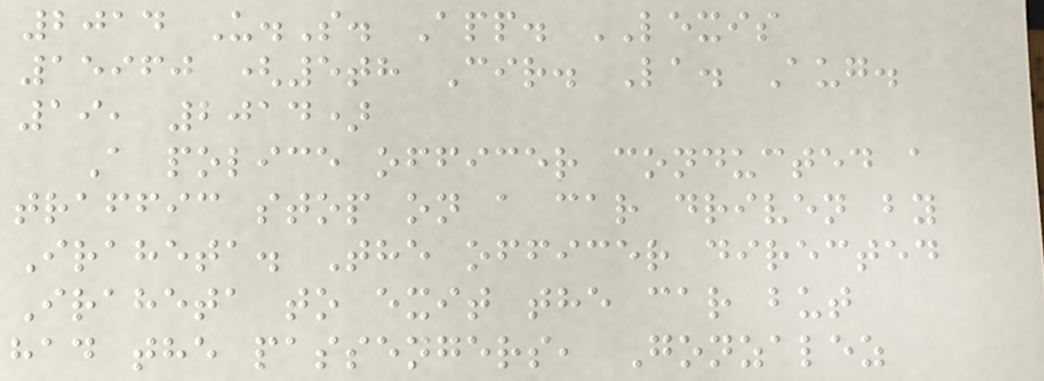2014 U.S. App. LEXIS
15960 (5th Cir. La. Aug.
19, 2014)
A police officer conducted a
traffic stop on a car driven by
Iraheta. The officer directed
Iraheta to exit the car but
had the passengers, Gonzalez
